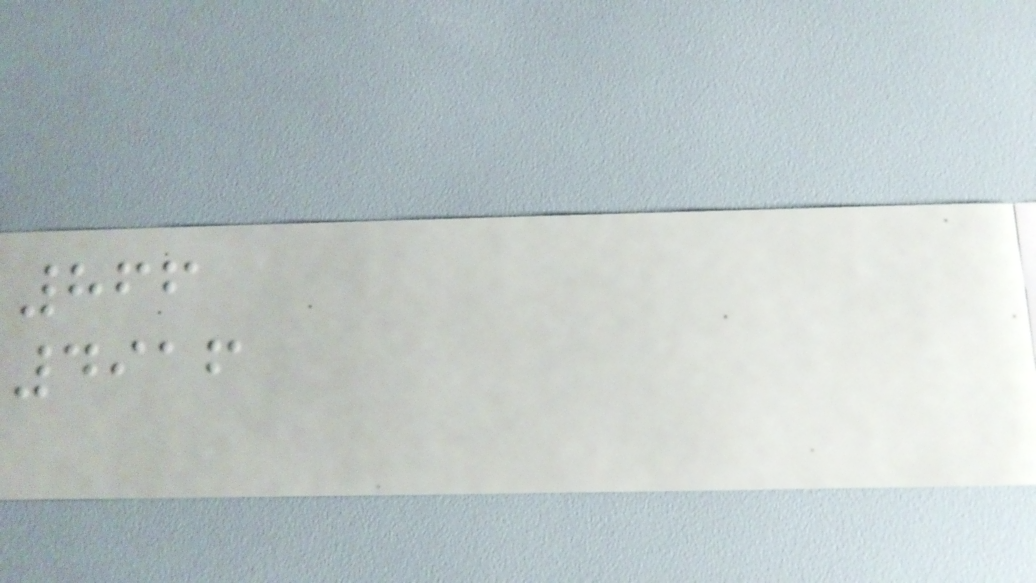866
4916
